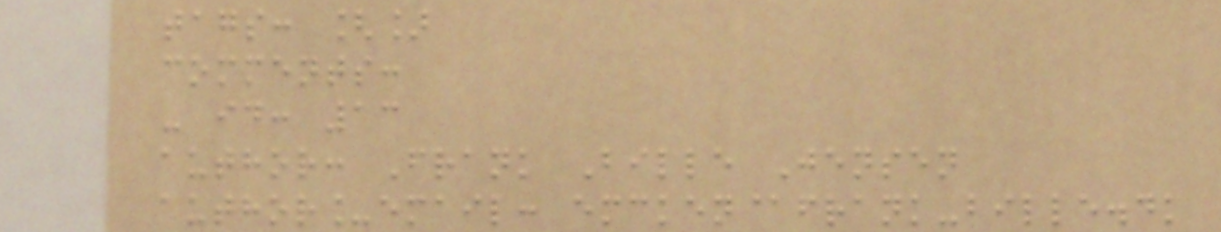tags: []
comments:
- id: 13
author: Frank Bille Jensen
author_email: emcken@frank-bille.dk
